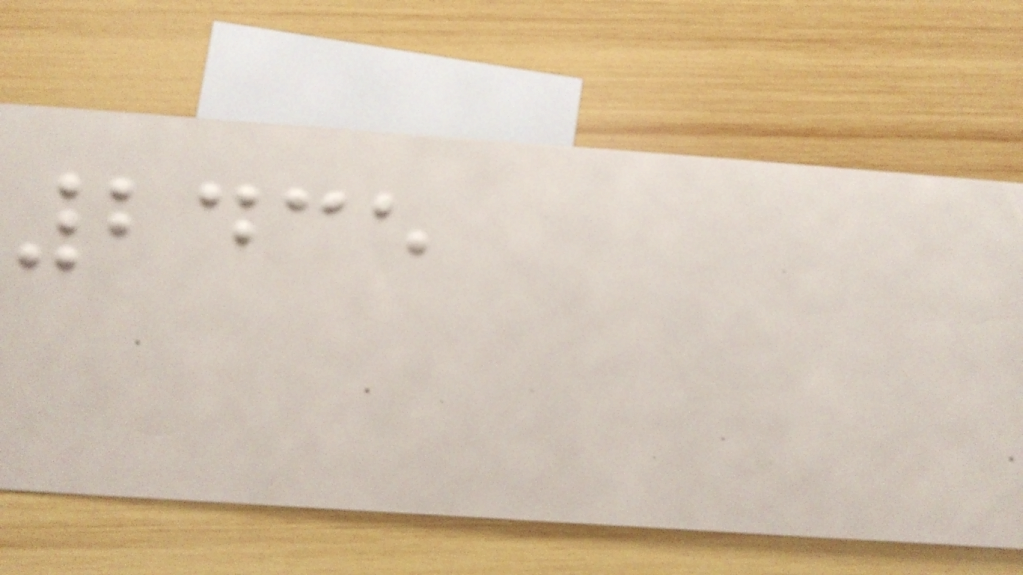2435
